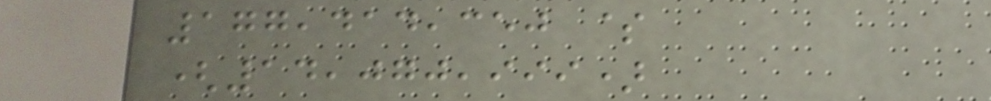177,414,350 $
(14,070,999)
